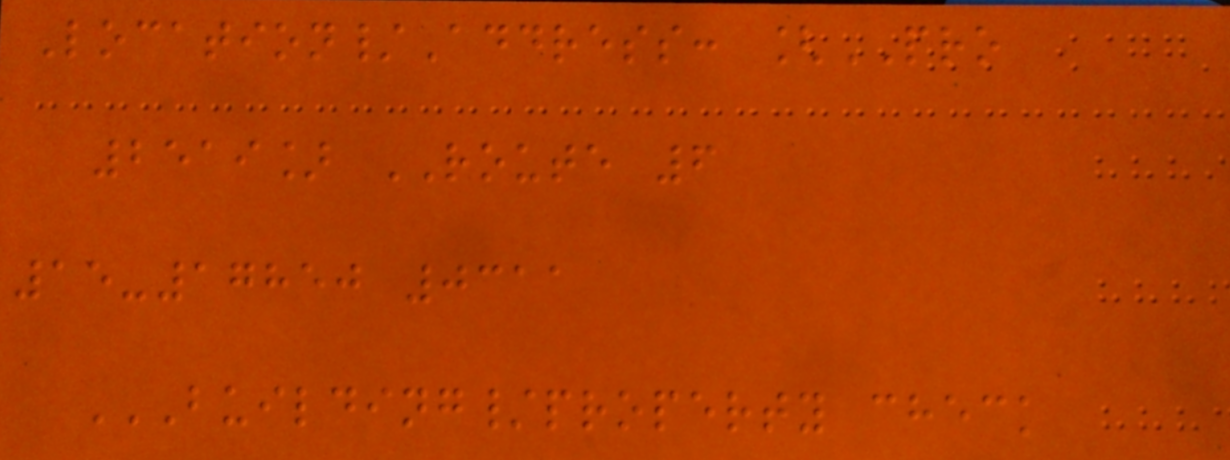Location/Address: [PRO
2519] ROUTE 6
15-17850 0311
BUILDING/PROPERTY CHECK
